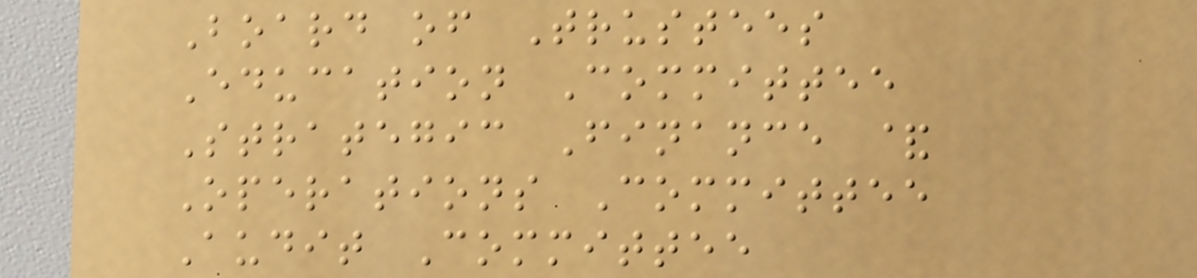Board of Trustees
Education Committee
Strategic Finance &
Operations Committee
Audit Committee
